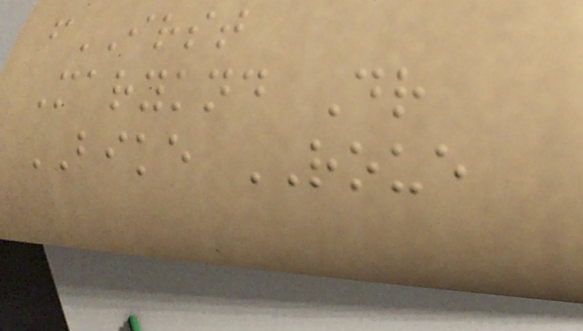fIRST
Maryknd Dr
BIKE ROUE
